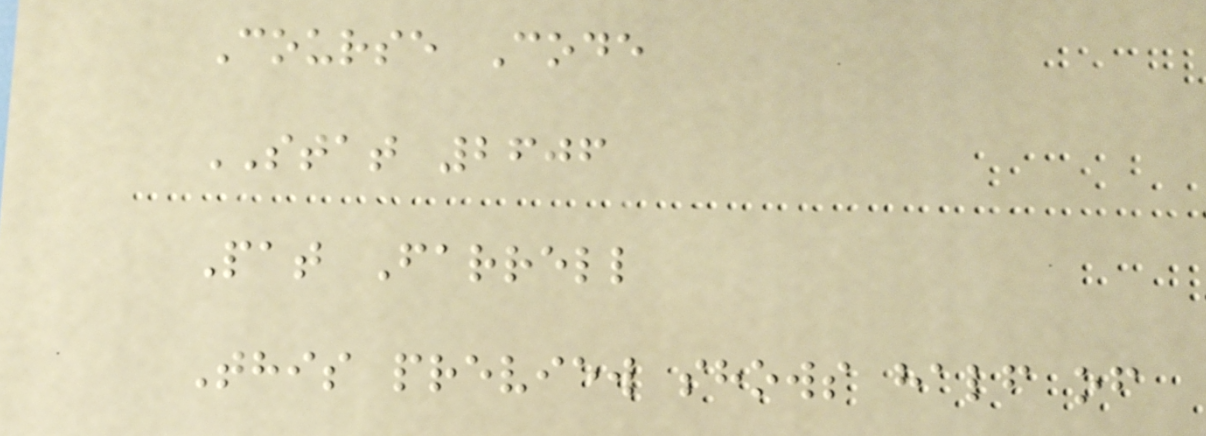Course Code
STAT 2606
Pat Farrell
This preview shows half of
